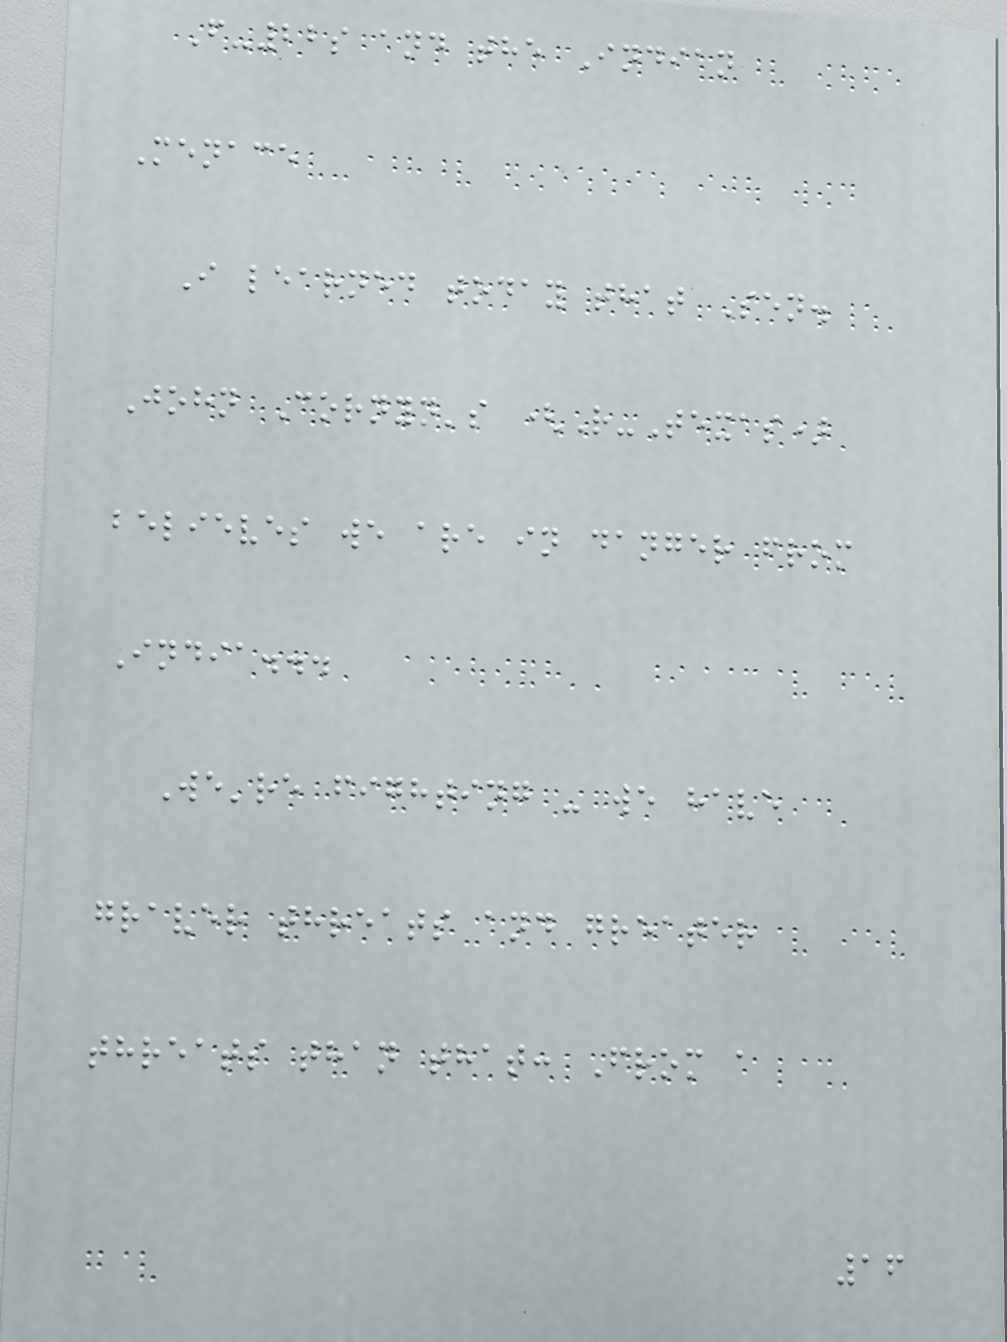F-22s and the Indian
Menace
I learned today that Sen.
John Cornyn's (R-Texas)
believes we are in danger from
India...
We're fighting - we have
graver threats and greater
threats than that: From a
16
